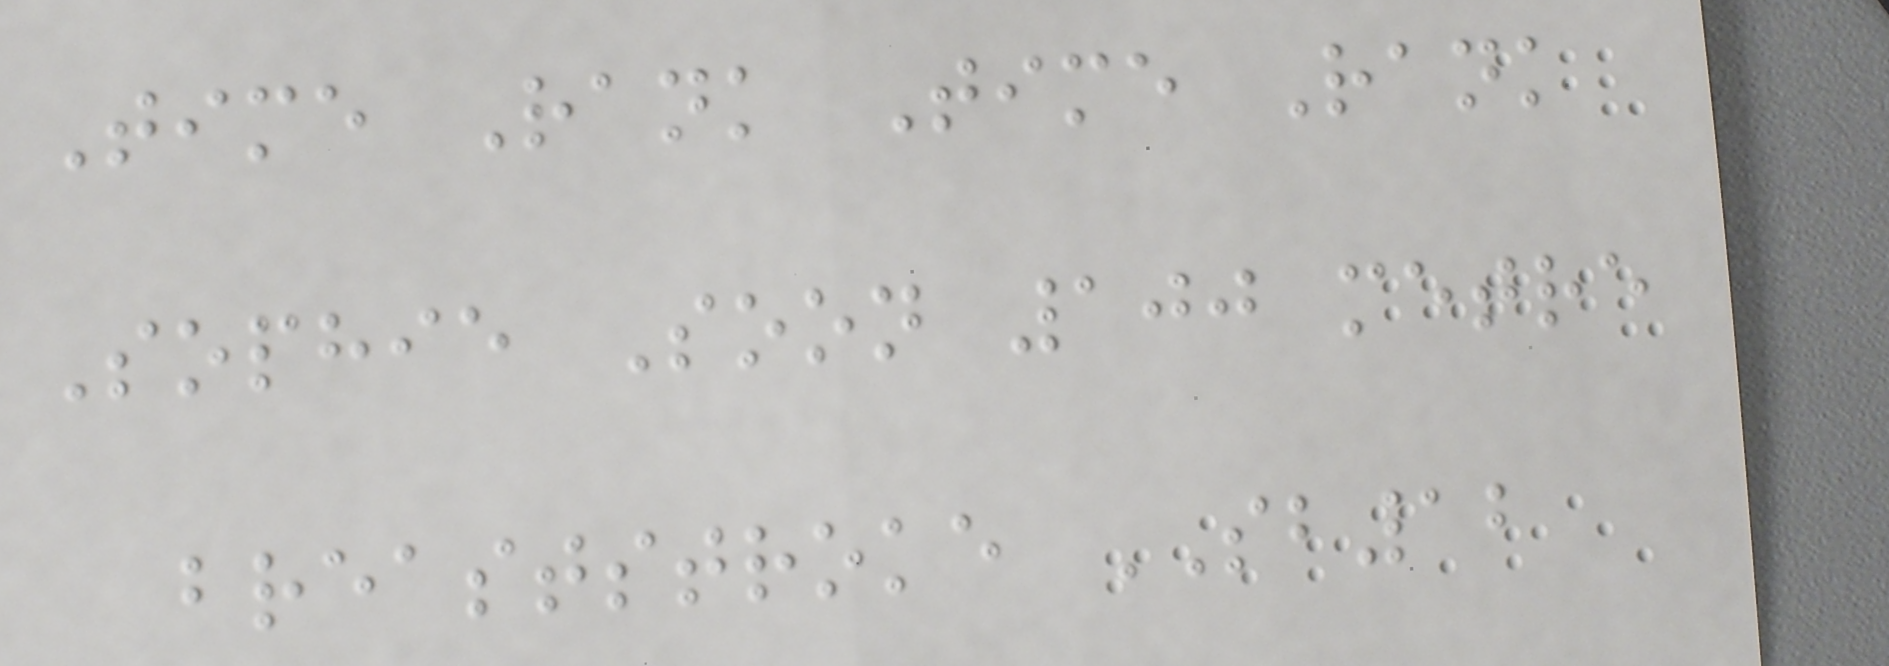Time Rank Time Rank
Sophie Soon 100 metre
breaststroke SB12
